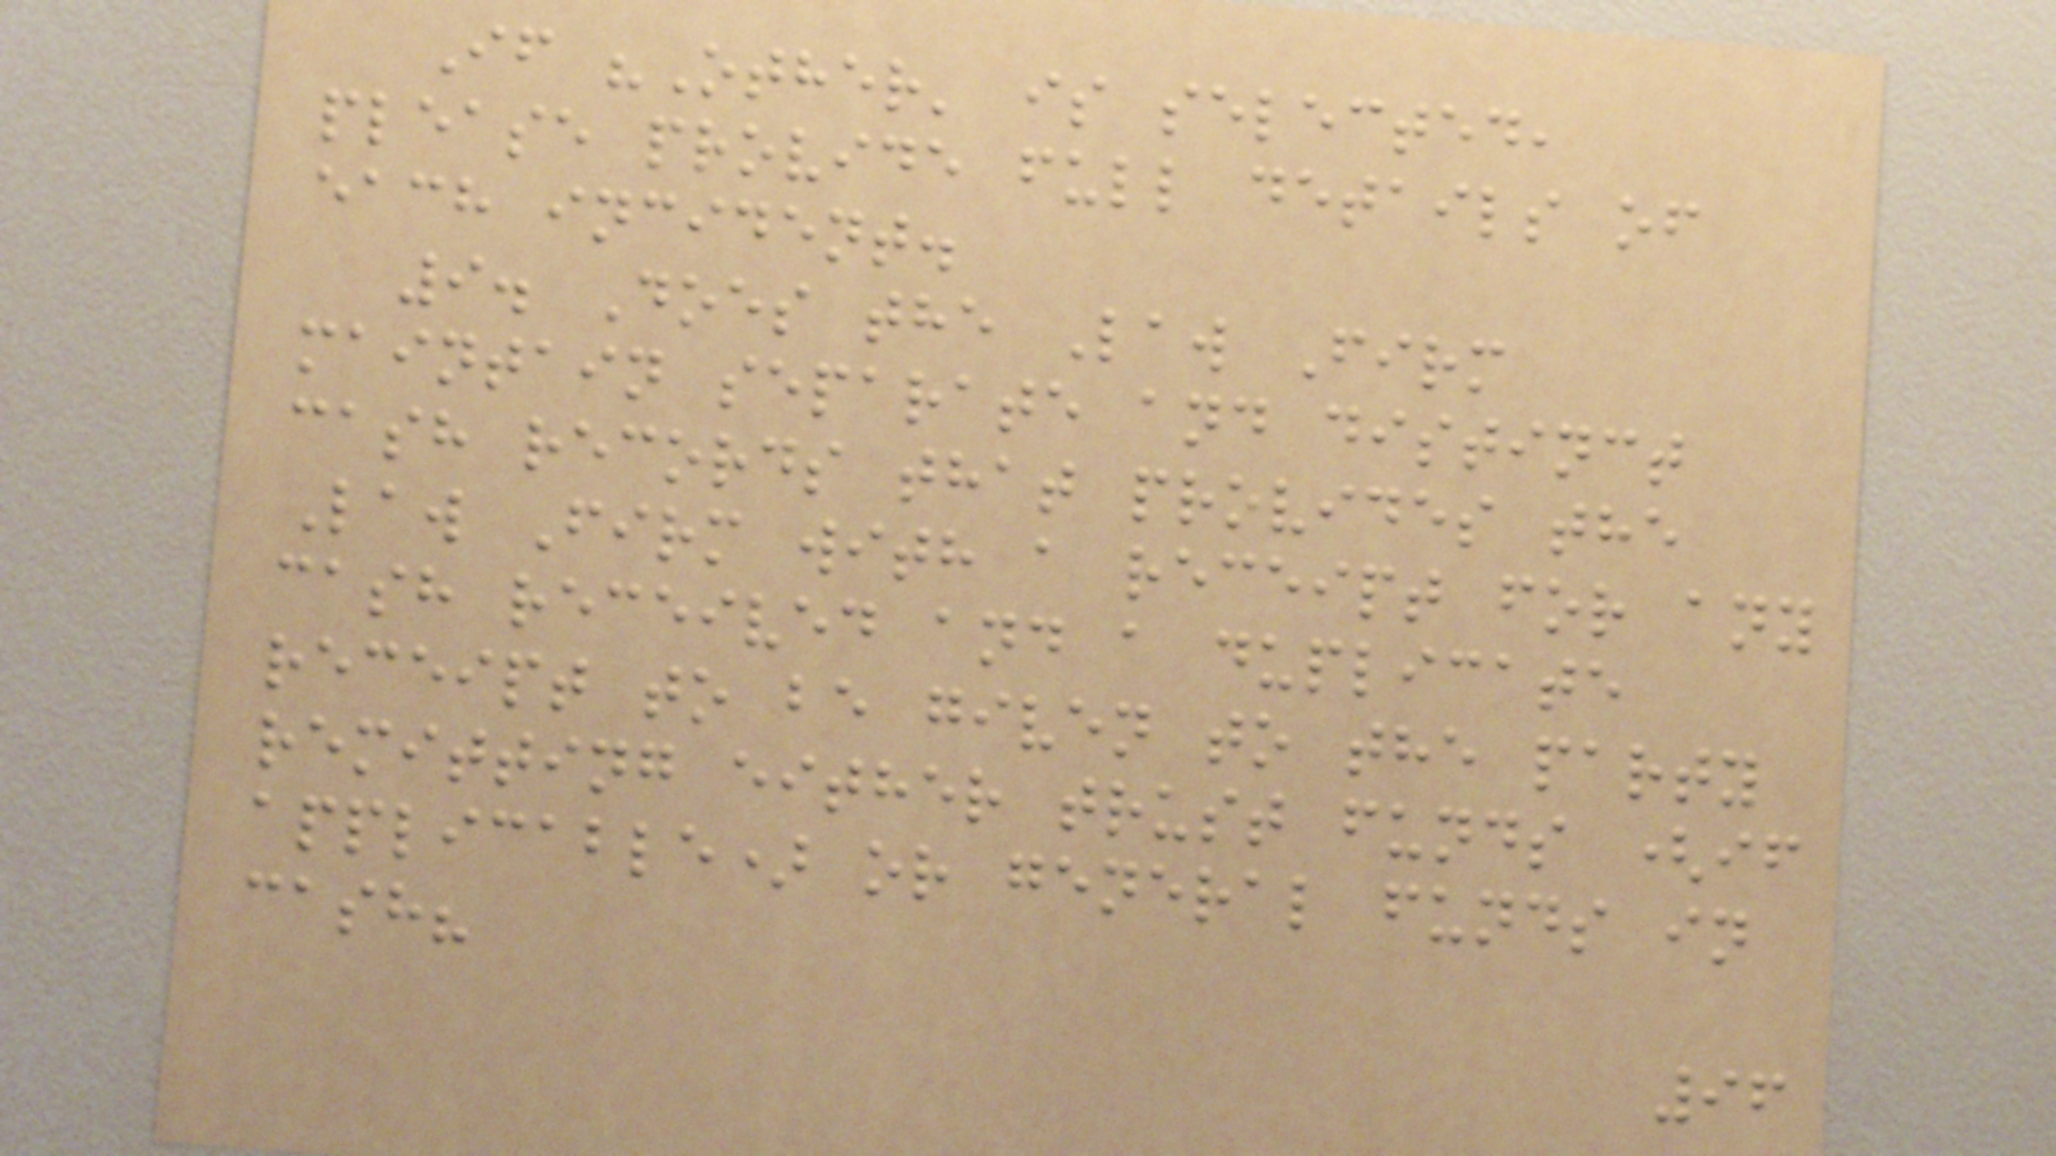If "Other' is selected,
please provide full details of
each incident.
9. Does the Law Firm
maintain separate and distinct
cash records that provides the
Law Firm with a receipt for any
cash received and a duplicate
receipt to be given to the party
remitting either trust funds (if
applicable) or general funds in
cash?
96
